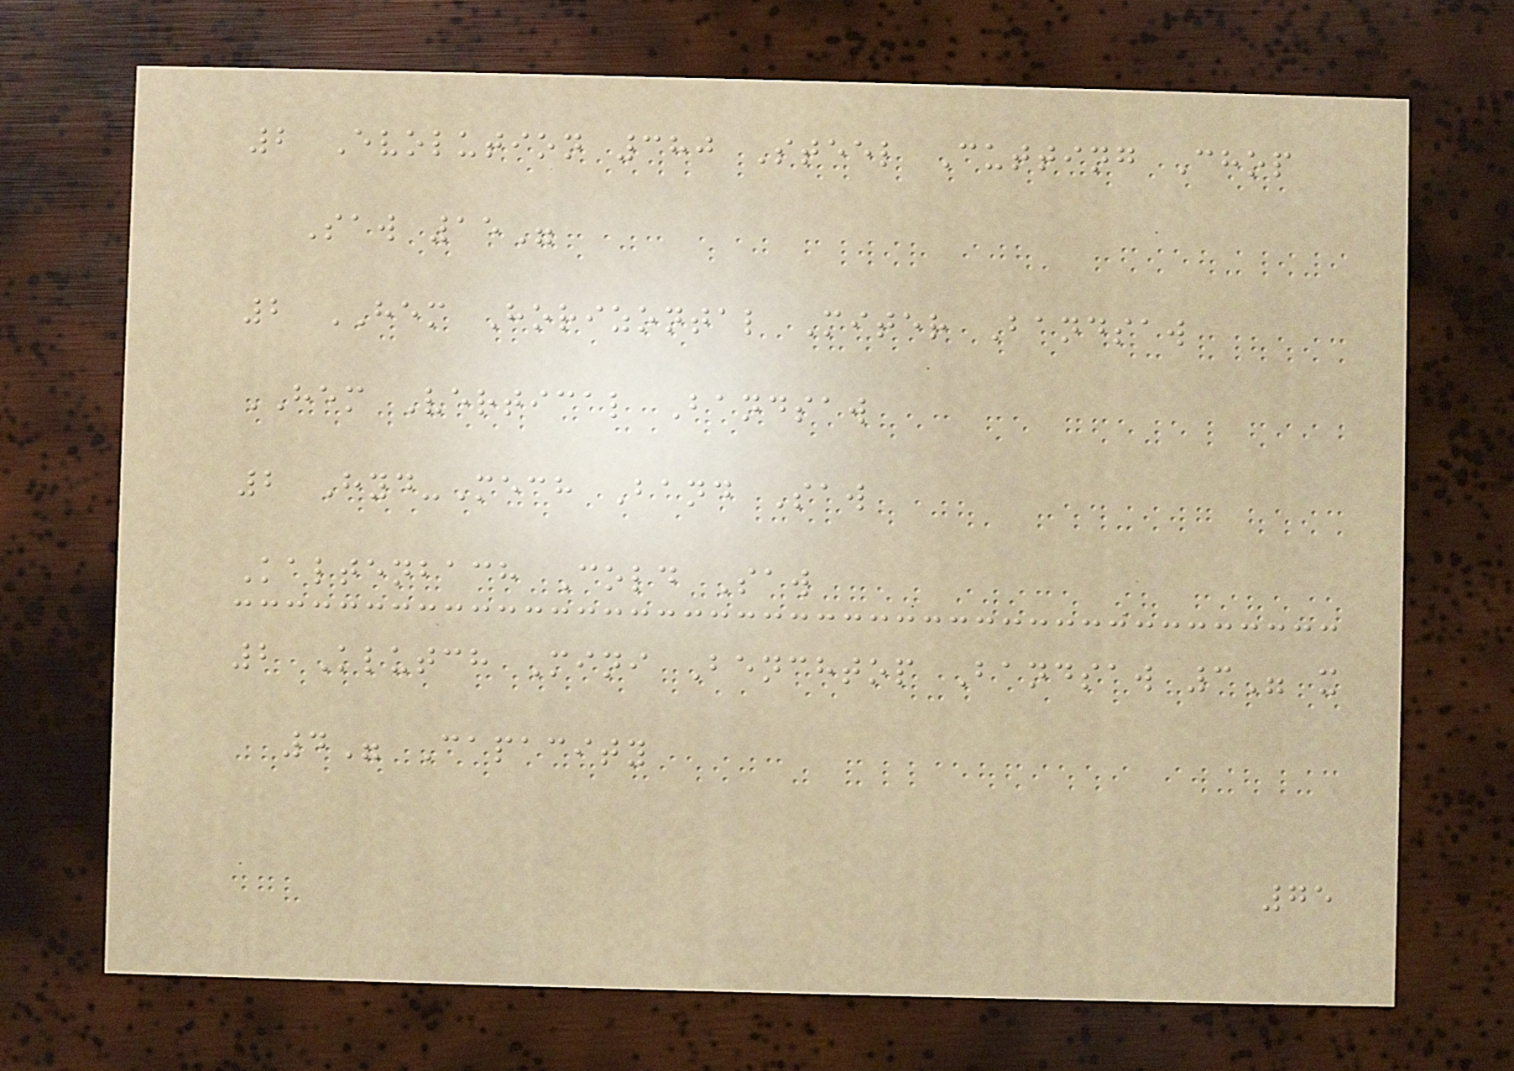2 Evolution 380 Steel Cutting Chop
Saw 15"
2 HEM Horizontal Miter Bandsaw
HEM Vertical Bandsaw
2 Hyd-Mech Band Saw
Kaltenbach Cold Saw
2 Klutch Mini Benchtop Bandsaw 3" x
4" Capacity
75
